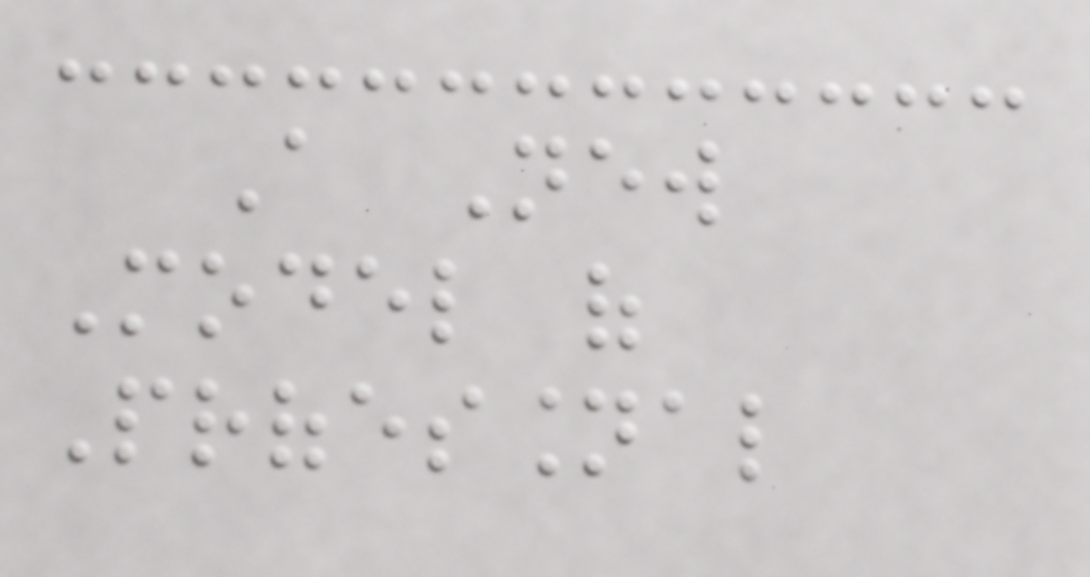A New
Model of
Professional
